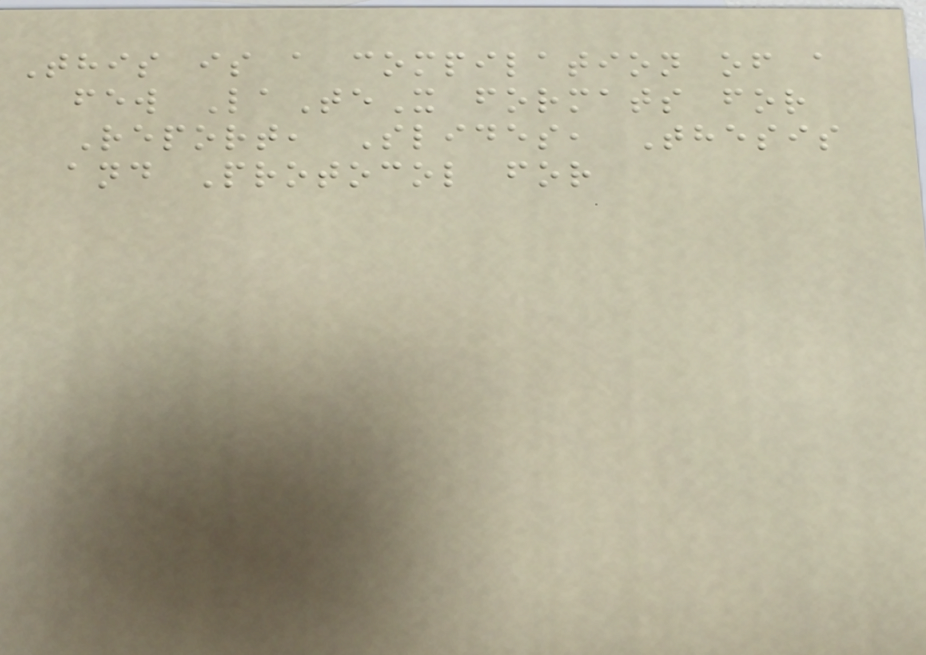This is a compilation of a
few LaTeX formats for
Report, Slides, Thesis
and Protocol for
